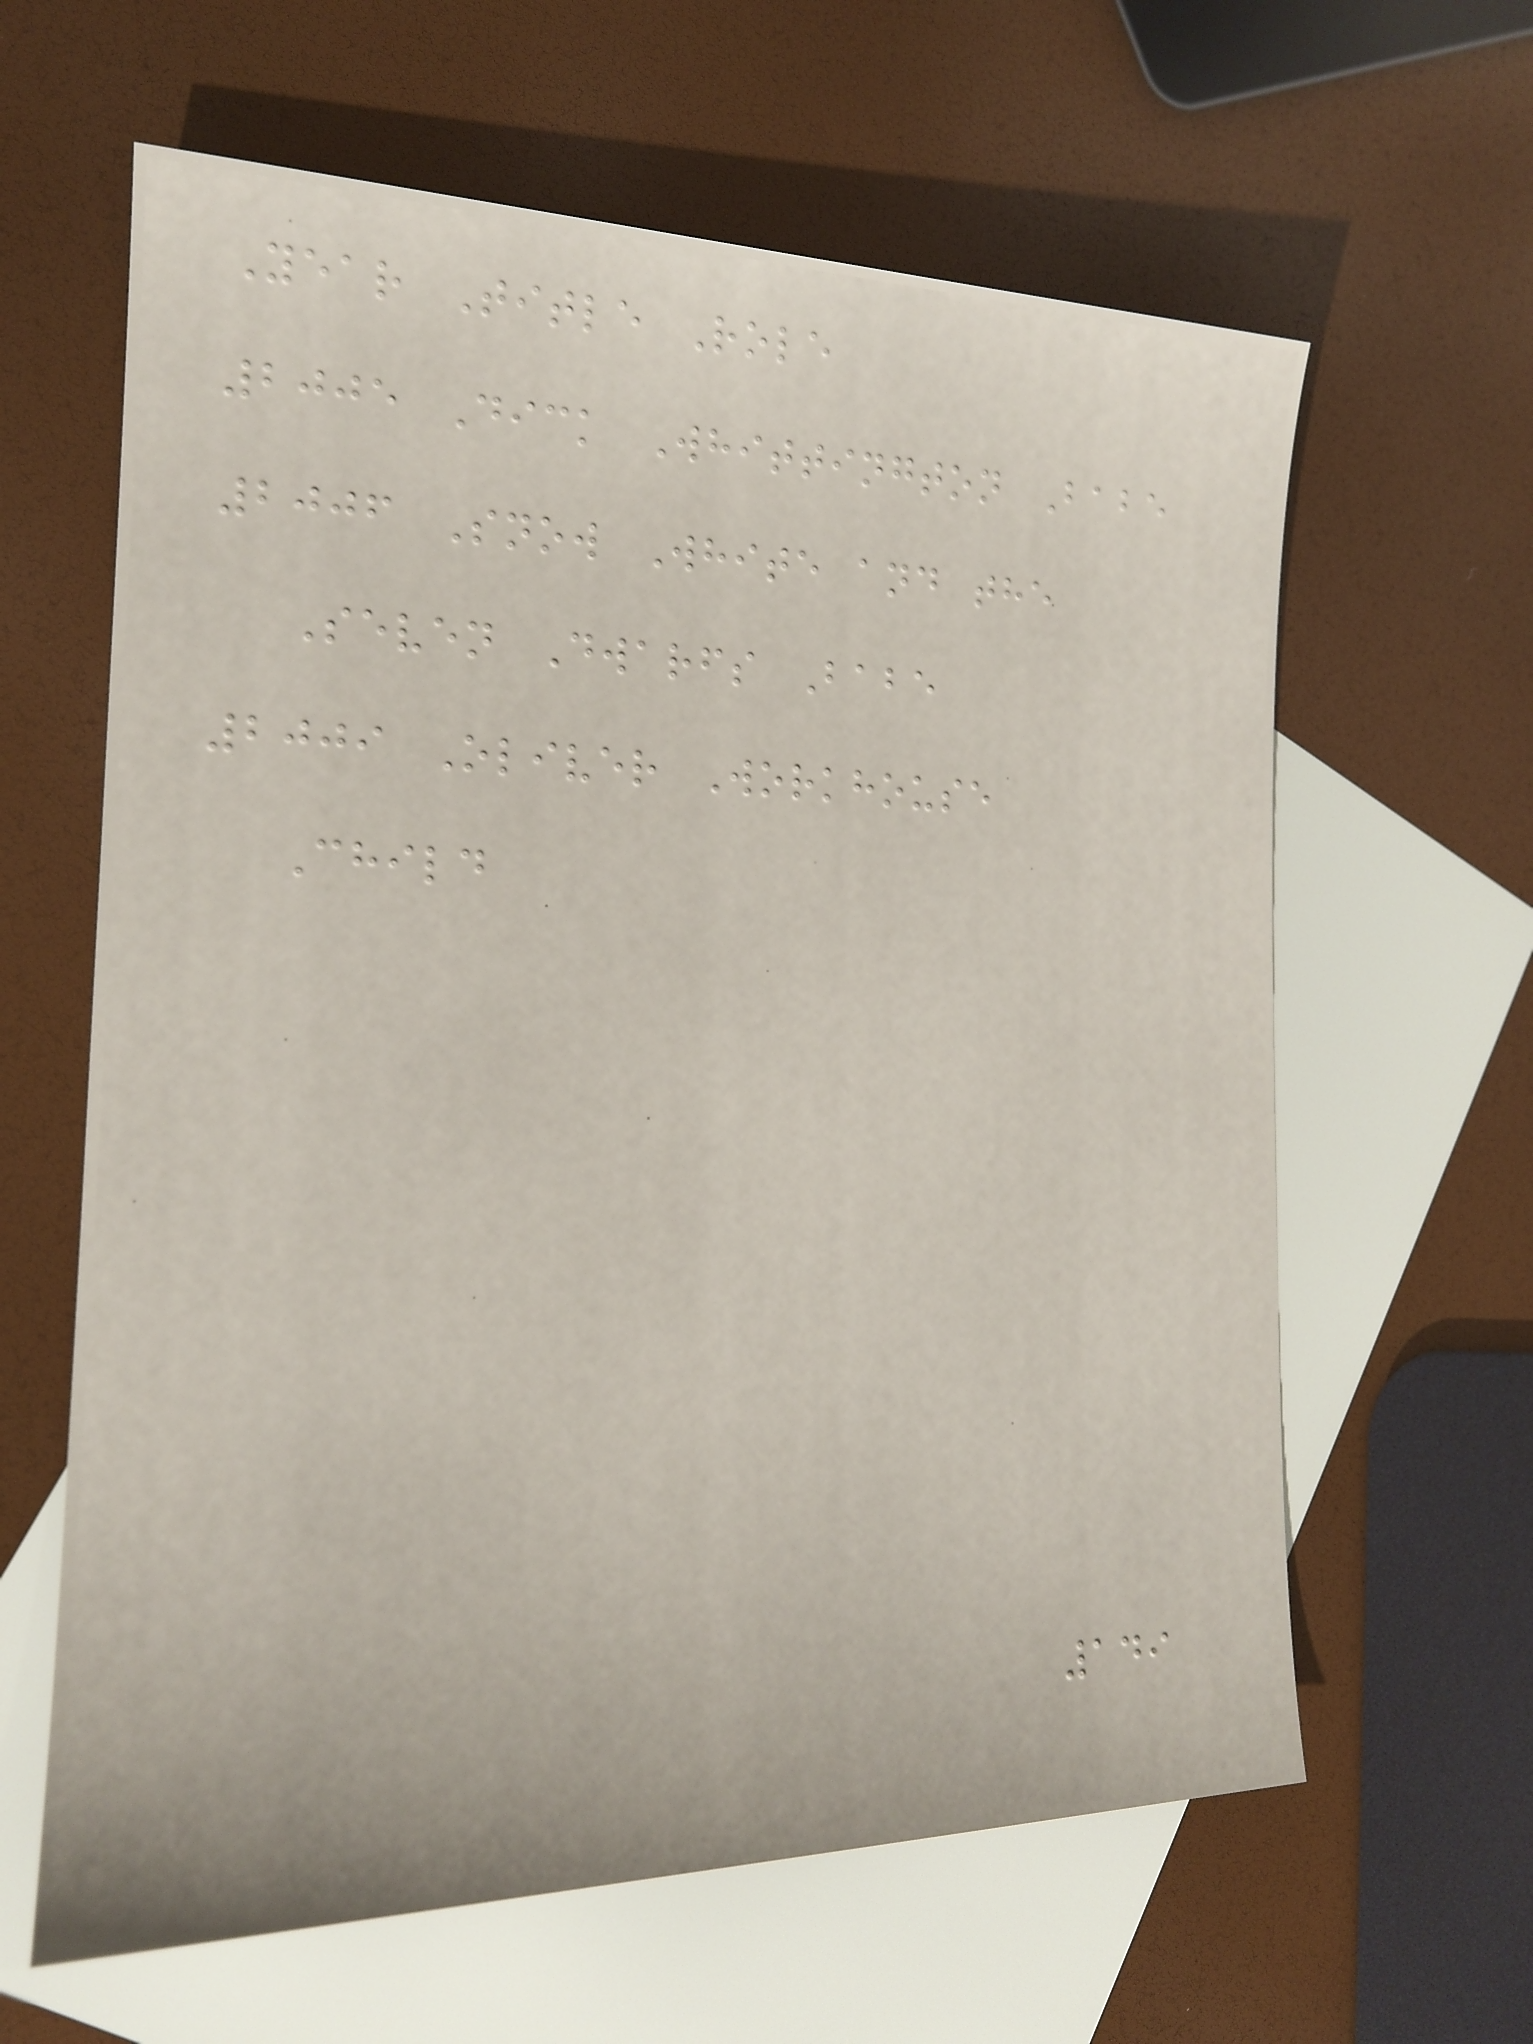Year Title Role
2005 Dick Whittington Babe
2006 Snow White and the
Seven Dwarfs Babe
2009 Oliver Workhouse
Child
149
